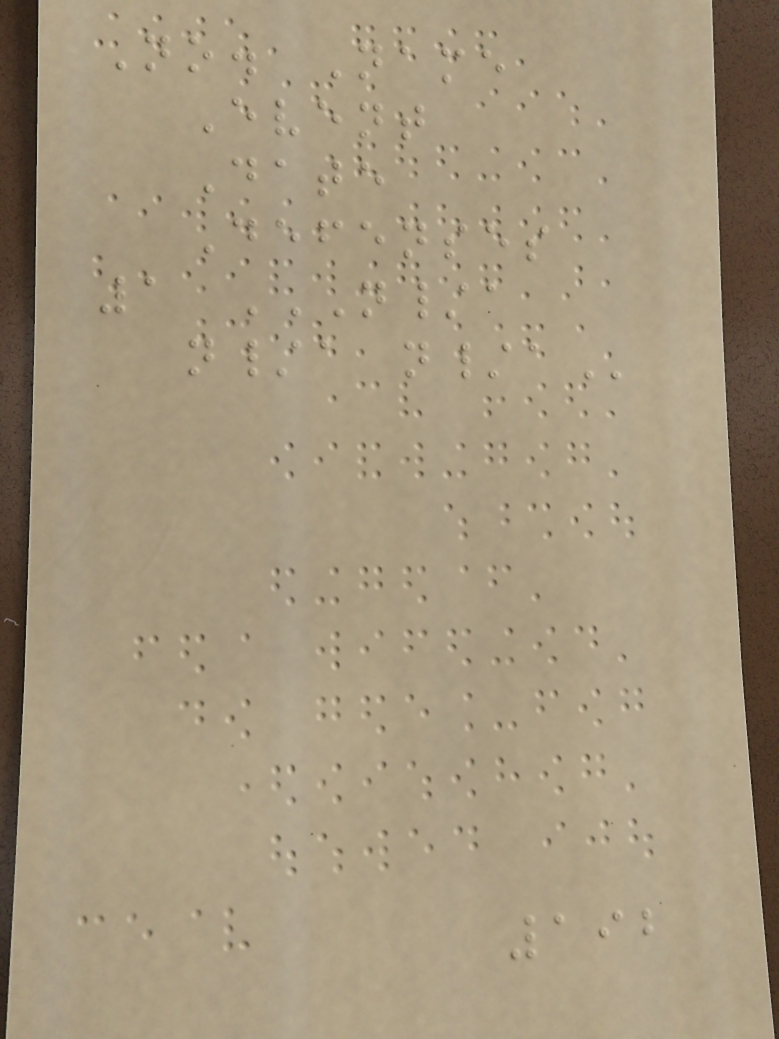No. Name
Event
Date
Defenses
1 N/A
N/A N/A
192
